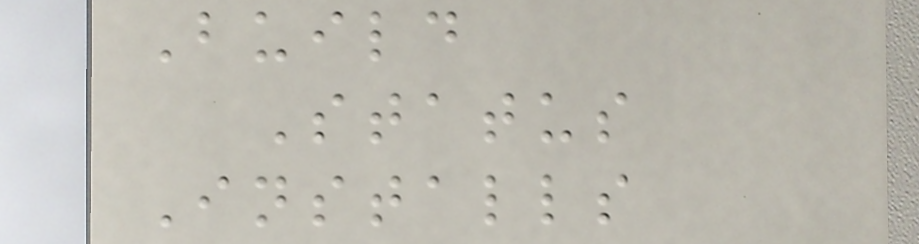Build
Status
Installs
